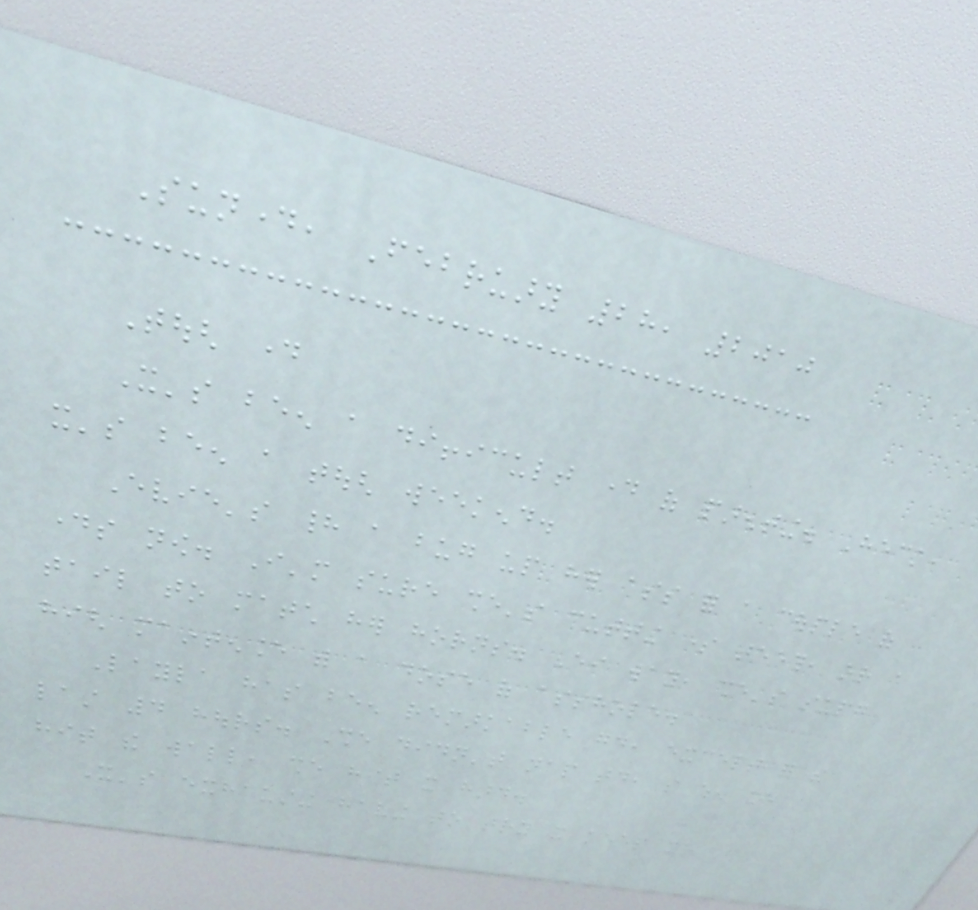Sunday, February 28, 2010
Tough day
It's been a difficult day of parenting. Heck,
it's been a tough weekend.
Evie's had a bug up her ass for a couple of
days now. I'm sure she's cutting some teeth, or a
tail to match her horns. Either way, she's super
high maintenance with a dose of asshole.
Layla has been remarkable good, except for the
last 4 hours. She didn't nap today, so when she
hit the wall, she hit it hard.
It's exhausting having to try and keep your
